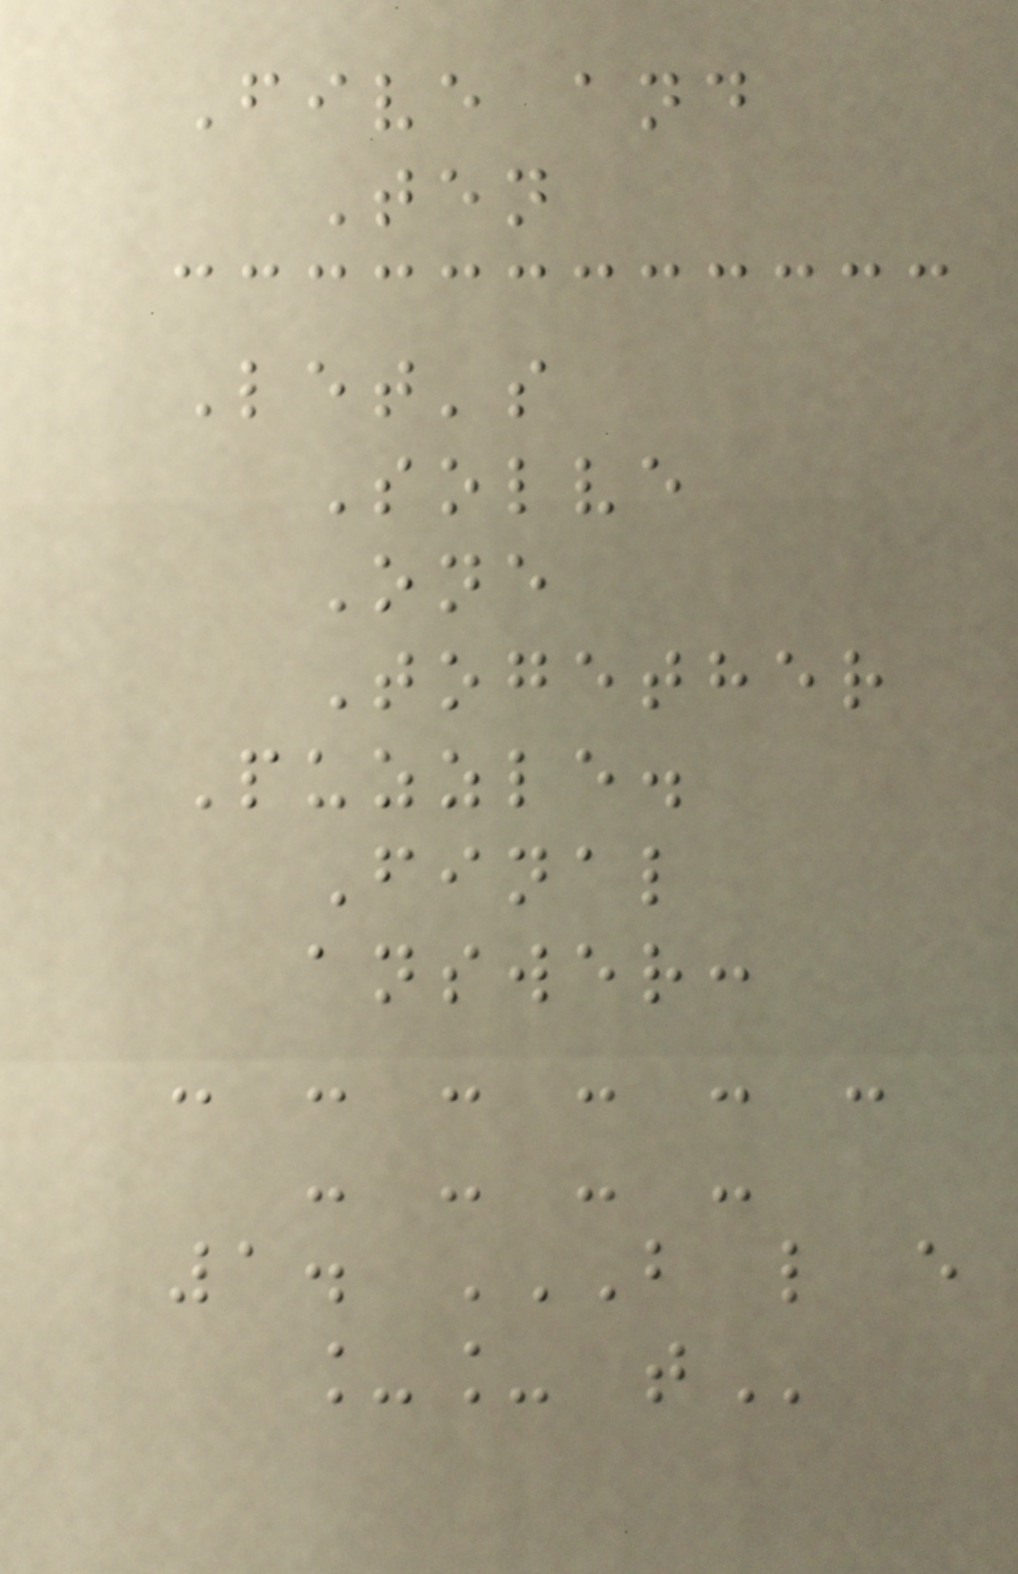Five and
Ten
Let's
Solve
One
Together
Puzzle.
Final
answer:
- - - - - -
- - - -
1. B L E
__ T
